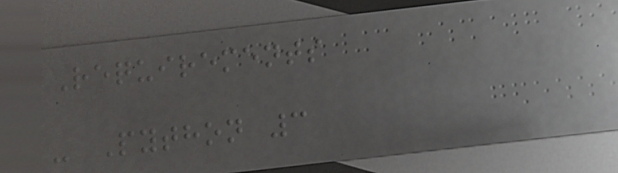Requirements
- Python 3
